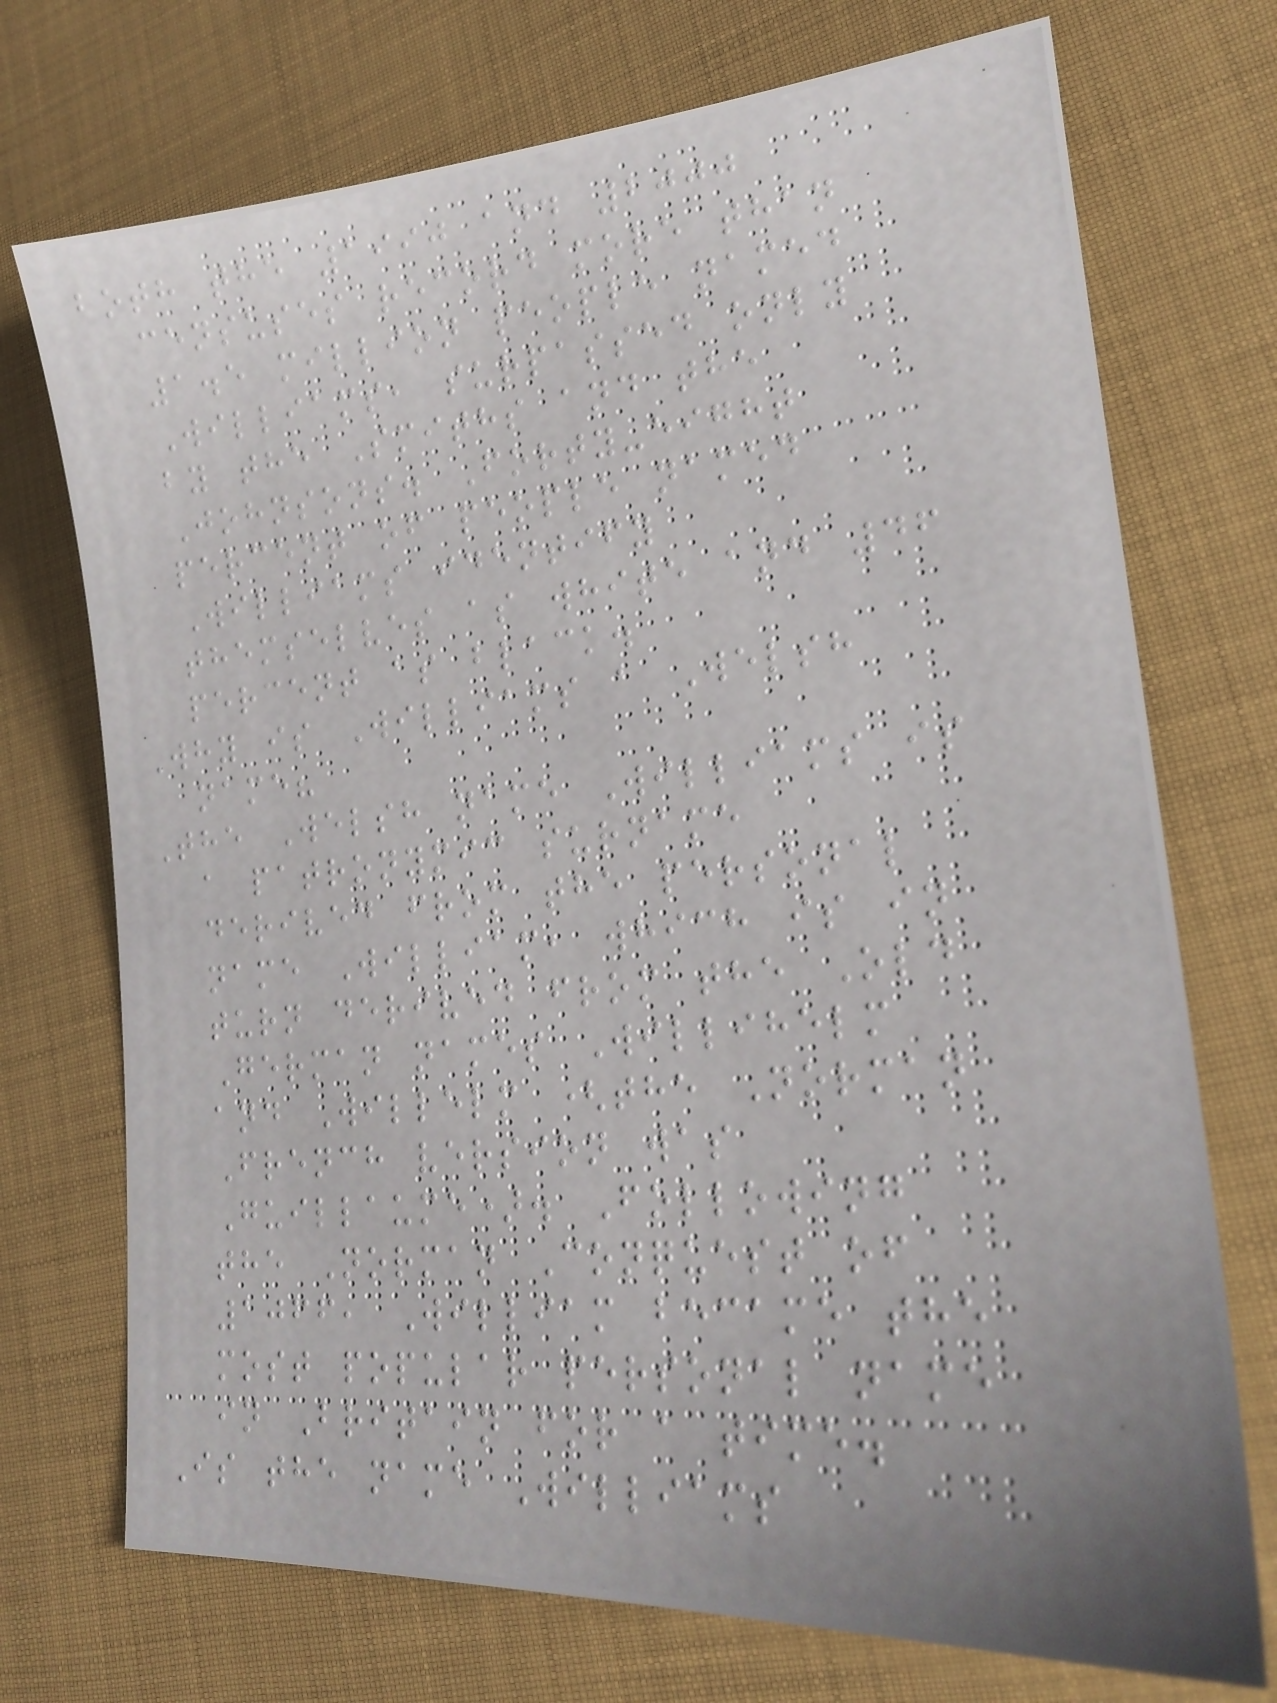both the 1990 and 2000
censuses record more than
1.5 million people named
Williams, surpassed only
by the Smiths and the
Johnsons. Forty-eight
percent of people named
Williams identify
themselves as white and 46
percent as black.
Why is Williams a Welsh
name?
The Welsh name Williams is
a patronymic surname
derived from the personal
name William, which is in
turn derived from the Old
German names Willihelm
and Willelm (the Norman
French version was
Guillaume). Following
the Norman Conquest of
1066, William became the
most popular personal name
in Britain for a time.
Is the name Williams
